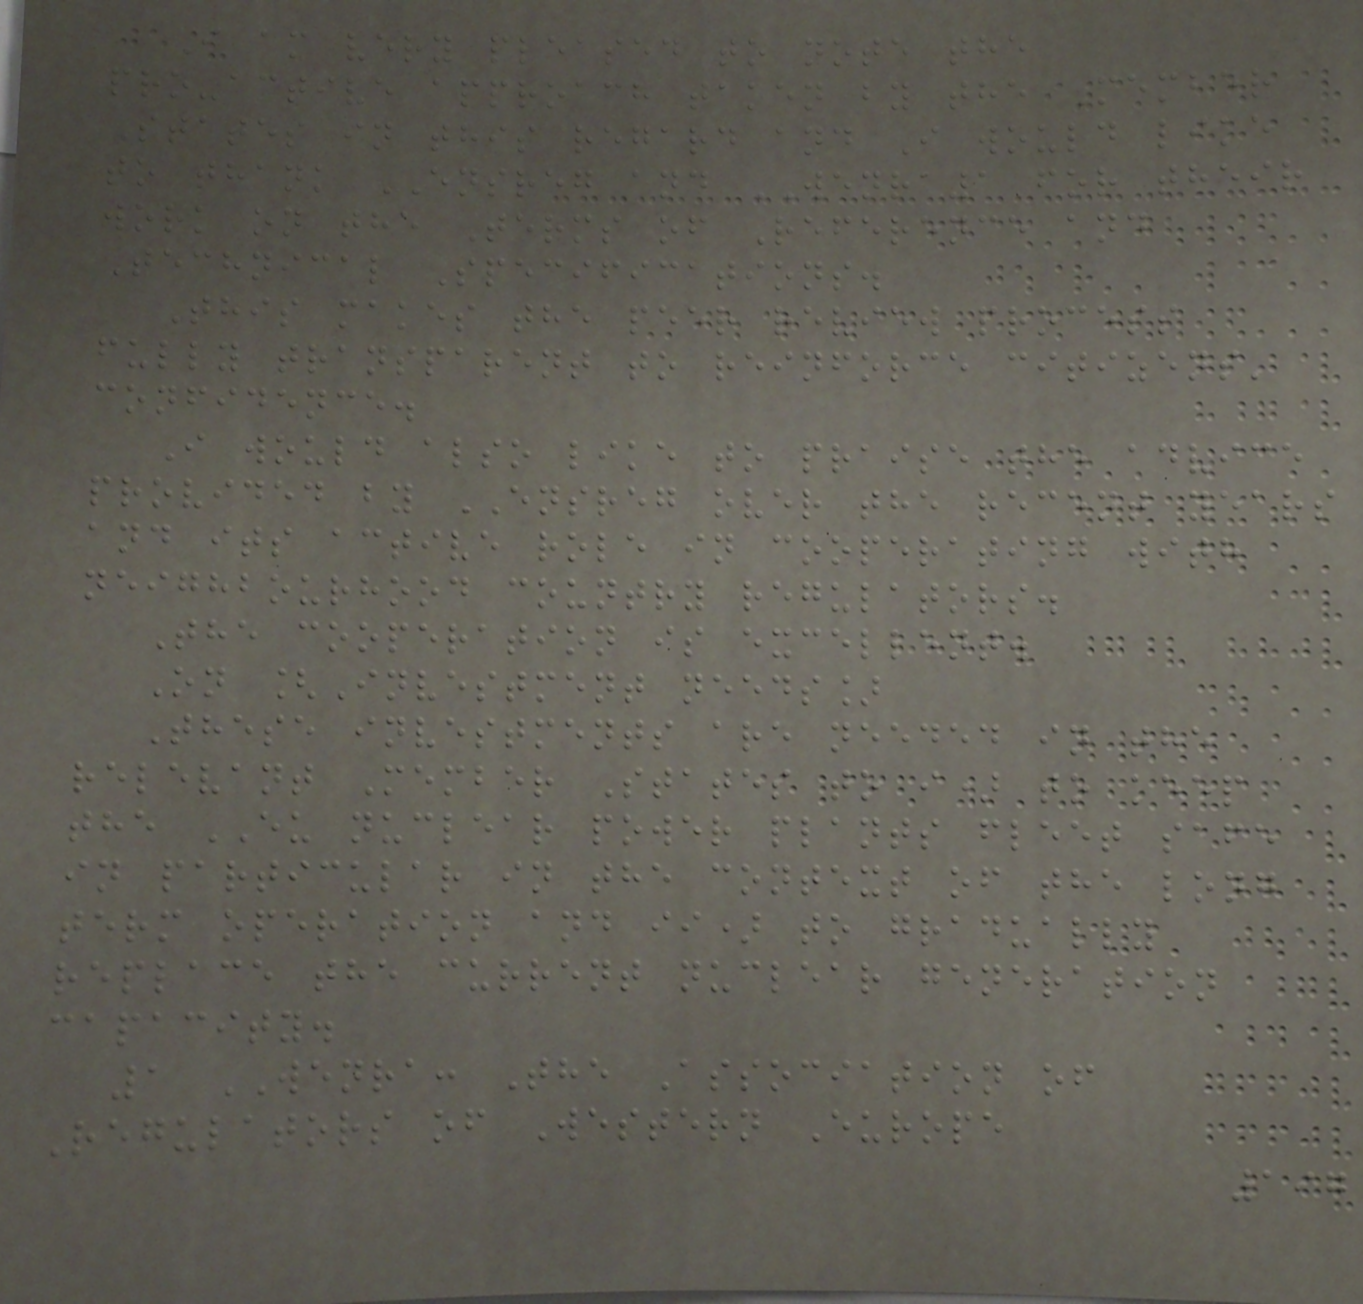I am very pleased to note the
pro-active approach taken by the Member
States in this regard and I would like
to thank ENSREG and WENRA1 for their
work on the Terms of Reference and
Technical Specifications.
This makes the peer review process
fully transparent to reinforce citizens'
confidence.
I would also like to praise the advice
provided by ENSREG over the recent years
and its active role in cooperating with
neighbourhood country regulators.
The cooperation is excellent.
On [Investment needs]
These investments are needed in the
relevant Member States to i) to keep
the EU nuclear power plants fleet safe
in particular in the context of the long
term operation and ii) to gradually
replace the current nuclear generation
capacity.
1 WENRA: The Association of
Regulators of Western Europe
197
